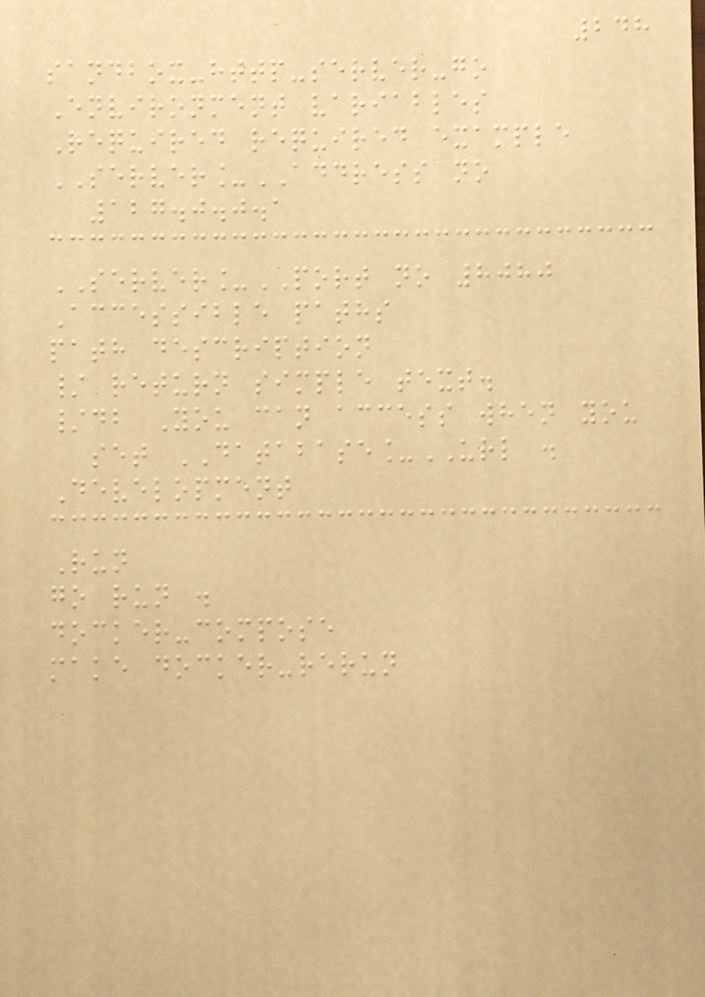248
sandbox-http-server-go
Environment variables
Required required example
SERVER_ADDRESS no
127.0.0.1
SERVER_PORT no 8080
Accessible paths
path description
/ return simple text.
/db You can access when you
set DATABASE_URL .
Development
Run
go run .
docker-compose
make docker-rerun
